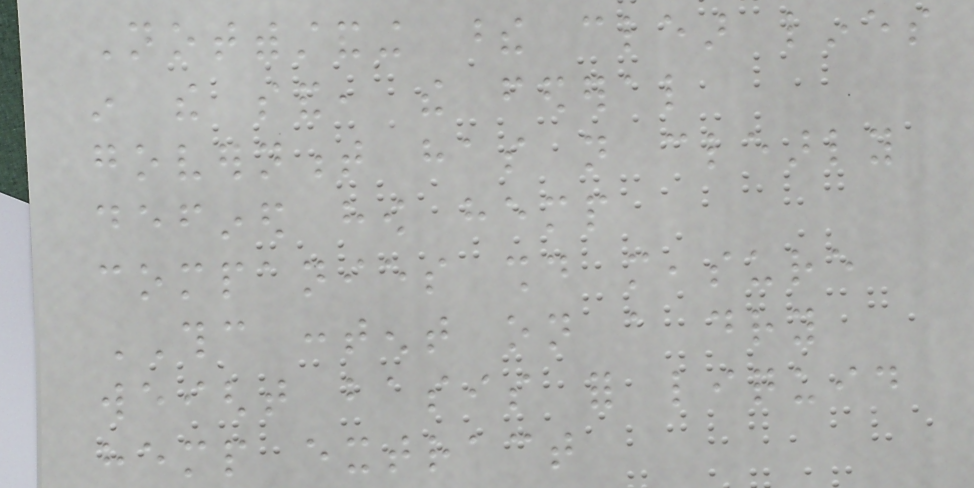Notwithstanding these clear lines
in the sand, the federal
government has not clearly
defined how hemp
companies should measure
THC content on a dry
weight basis for liquid
hemp extract
